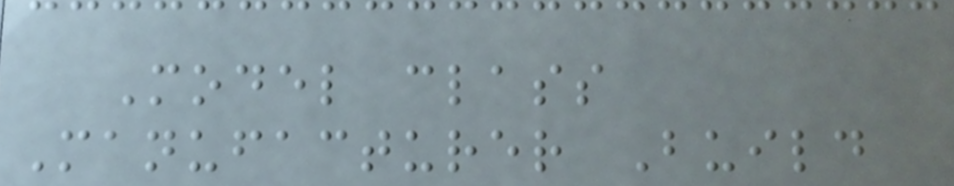Model class
Manufacturer Build
